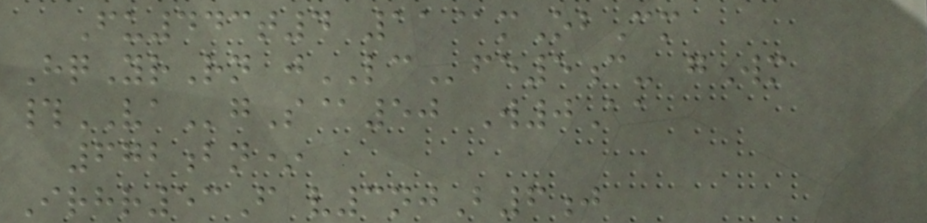Fu443t4 11@mObCm
HqYrRn jLCfe5c- gWm
#VAgS@50 W0Aa
672bn*
Irhr53F v3njB6j
